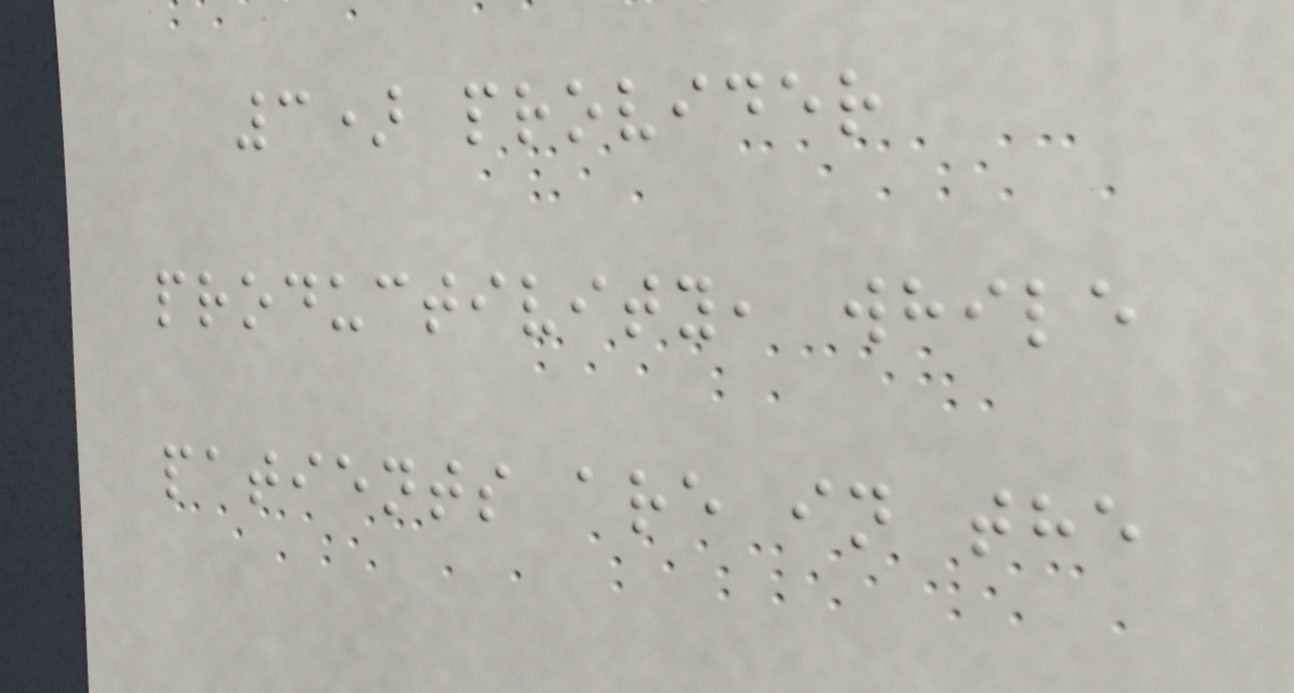3) provider
productivity, while
patients are in the
